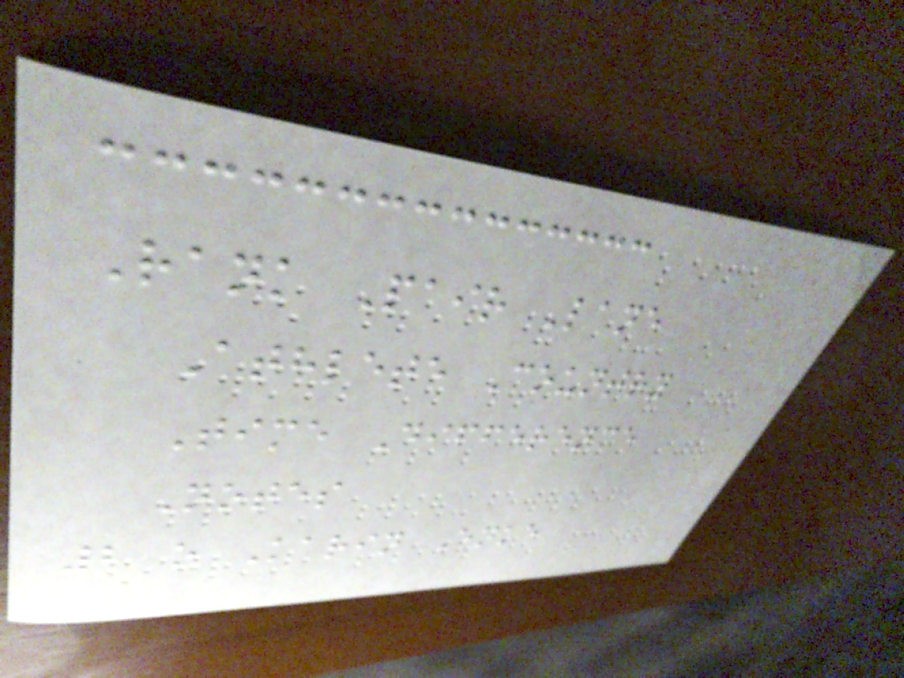Rank Pair Lane
Athlete Country
Time Difference
Notes
2 o Karin Enke
